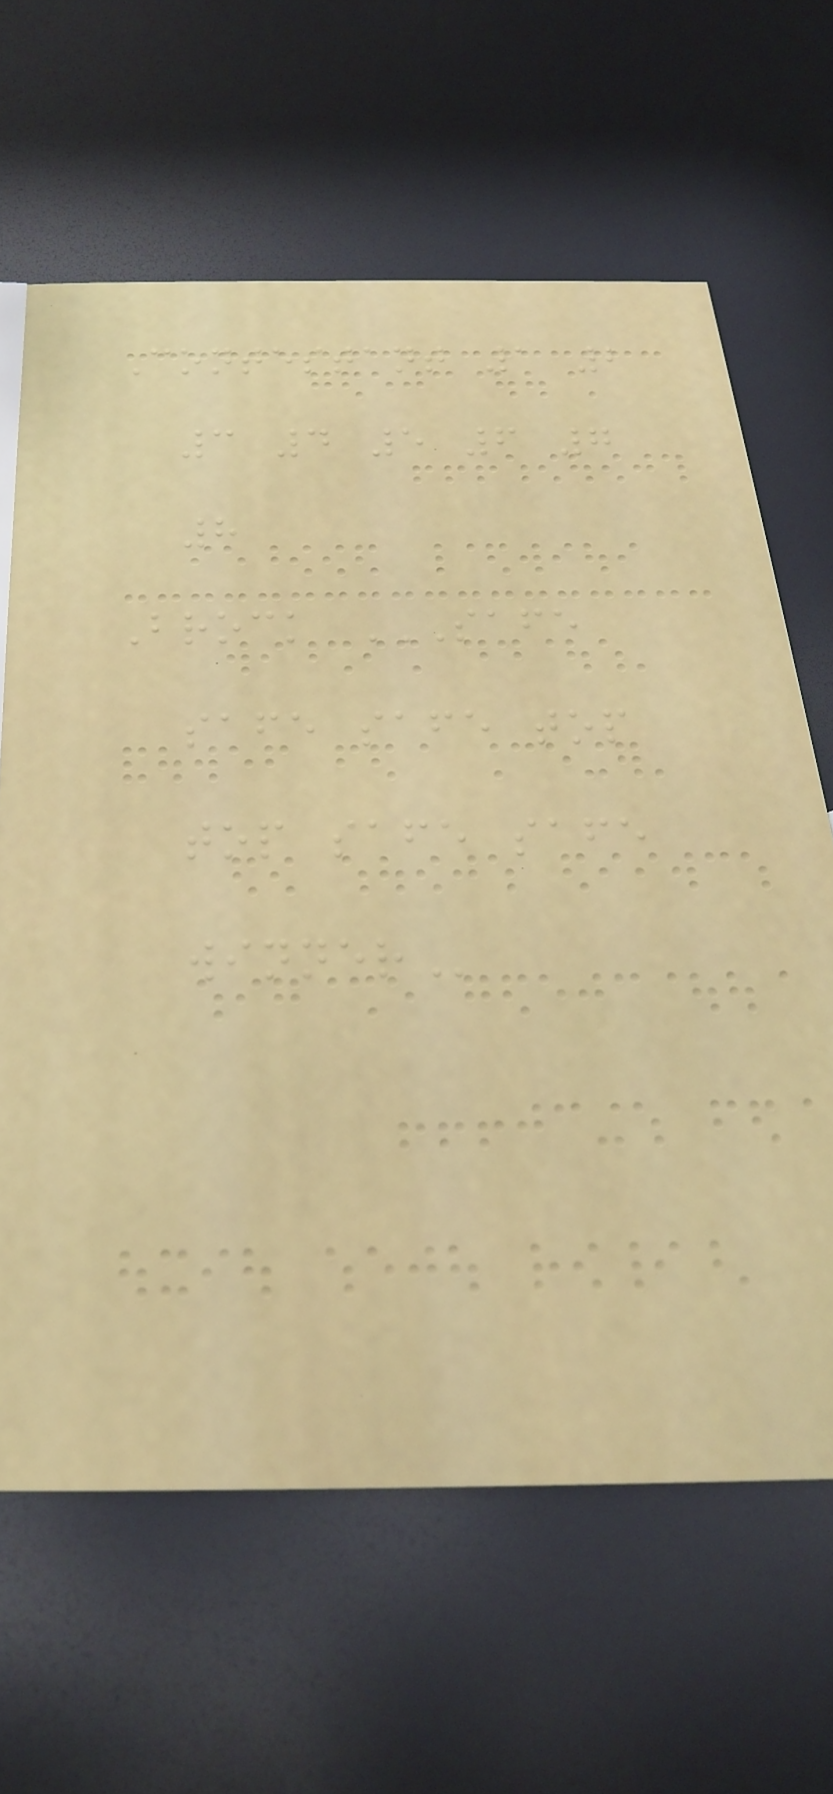Contestant 1 2
3 4 5 6 7
8
Brock SAFE
SAFE SAFE TOP
TOP SAFE SAFE
WINNER
